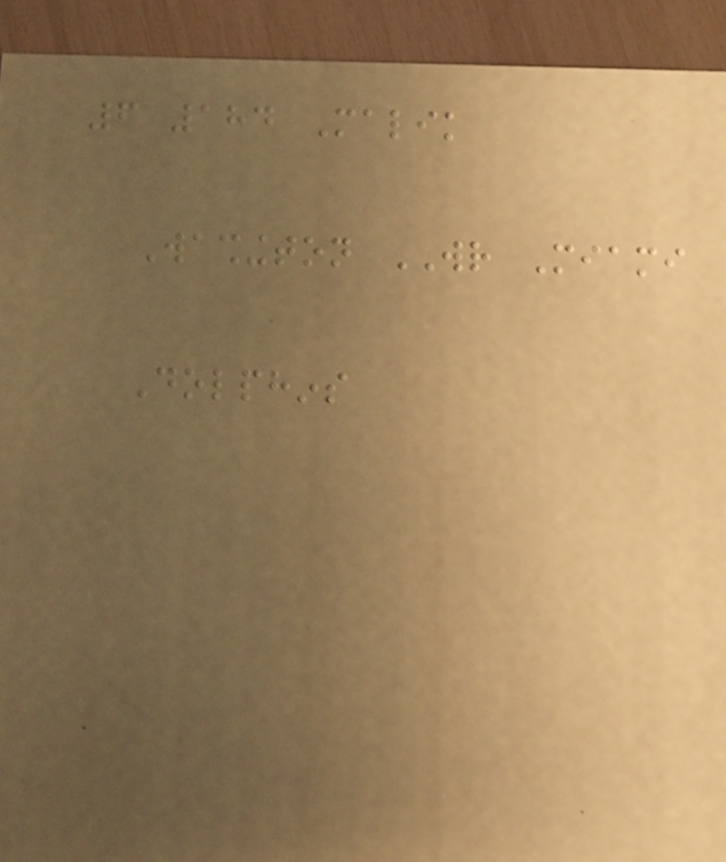6 184 Malik
Washington WR Miami
Dolphins
